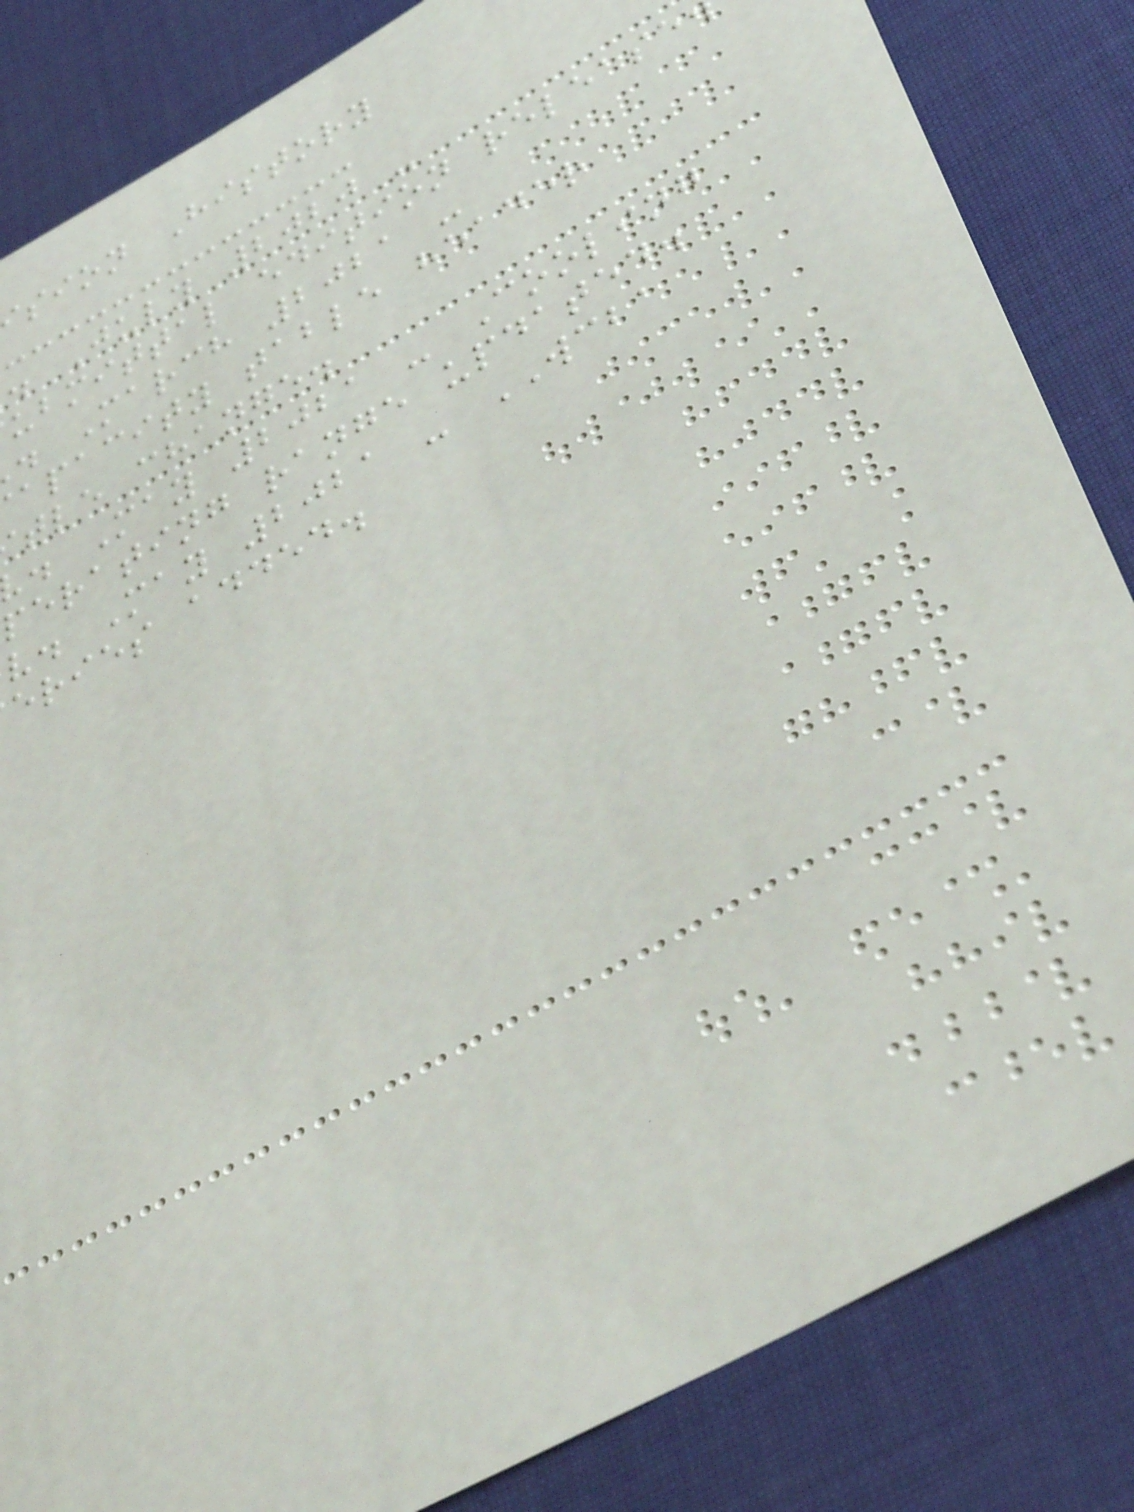sion History
. July 2020 -
ubmittal edition release
. March 2021 -
apacity table header
tle change.
. May 2021 - Cooling
perating range updated.
v. May 2021 - WCBA
eries added.
